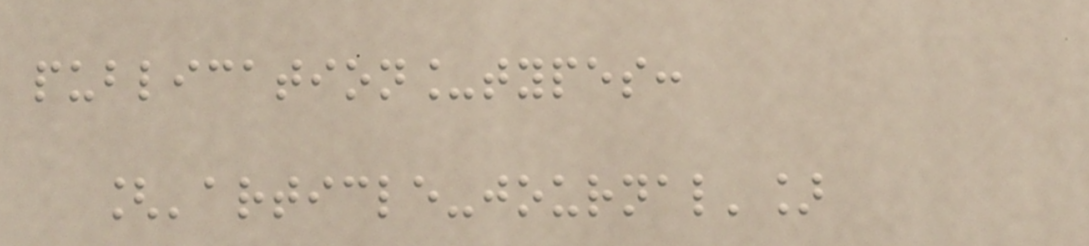publication_types:
['article-journal']
